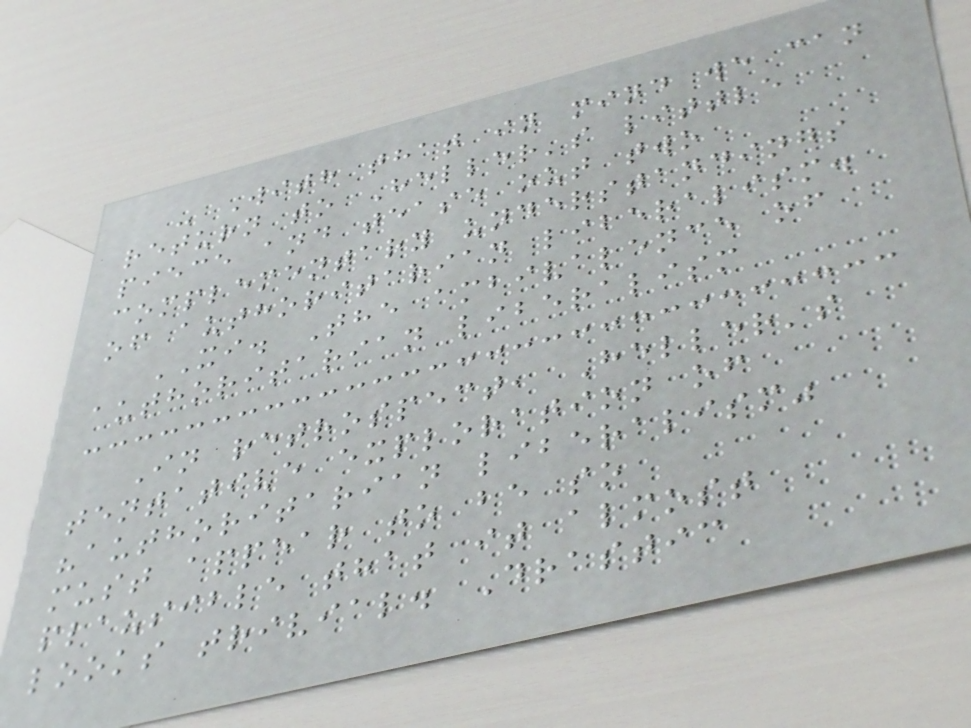- With that in mind we can
return to Heller's little
piece and tease out two
complementary understandings
of authoritarian liberalism.
XI. The ambivalence of
authoritarian liberalism
In retrospect, Heller's
tentative exploration of
"authoritarian liberalism"
must appear to be so
plausible that it almost
looks trivial. Drastic
